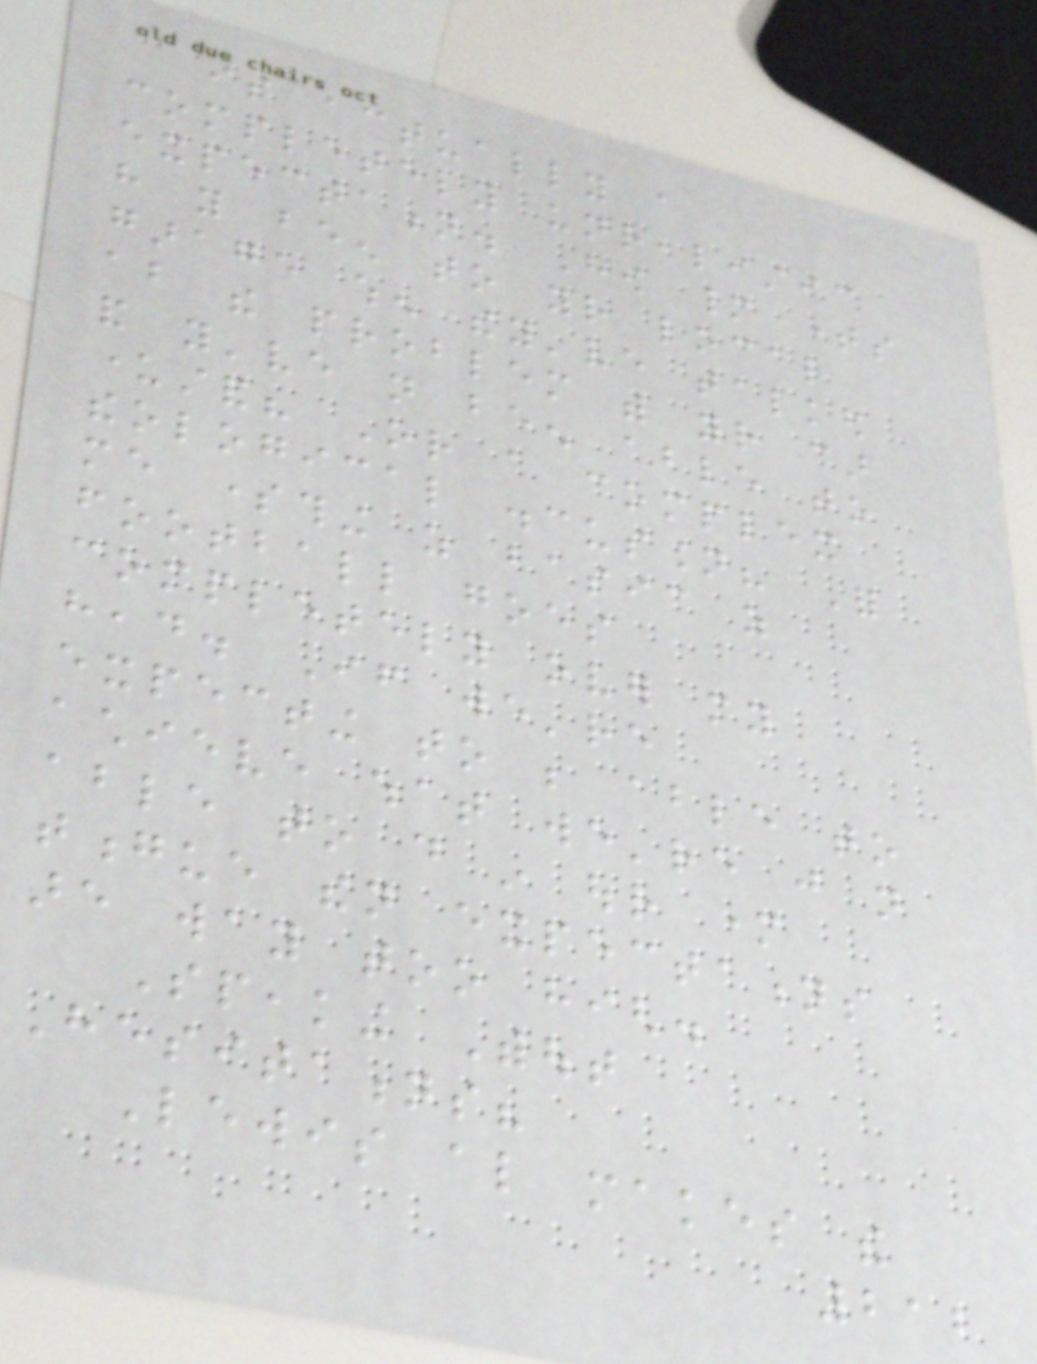is actually a
completely unrealistic
expectation. How many times
have you been to your local
garage when they've talked
about the problem with your car
and you've not been able to
understand? Or a complex
theological discussion? For
me something as basic as
football goes
completely over my
head. If we're
expecting to be able to
achieve what we're just not
able to do in our mother
tongue then expectations
are way too high.
Speaking Without
Hesitations?
Lewis also makes the
212
